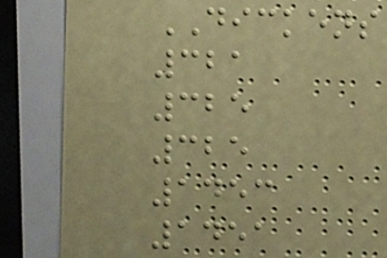DICKENS
321
325
325
1453
1451
